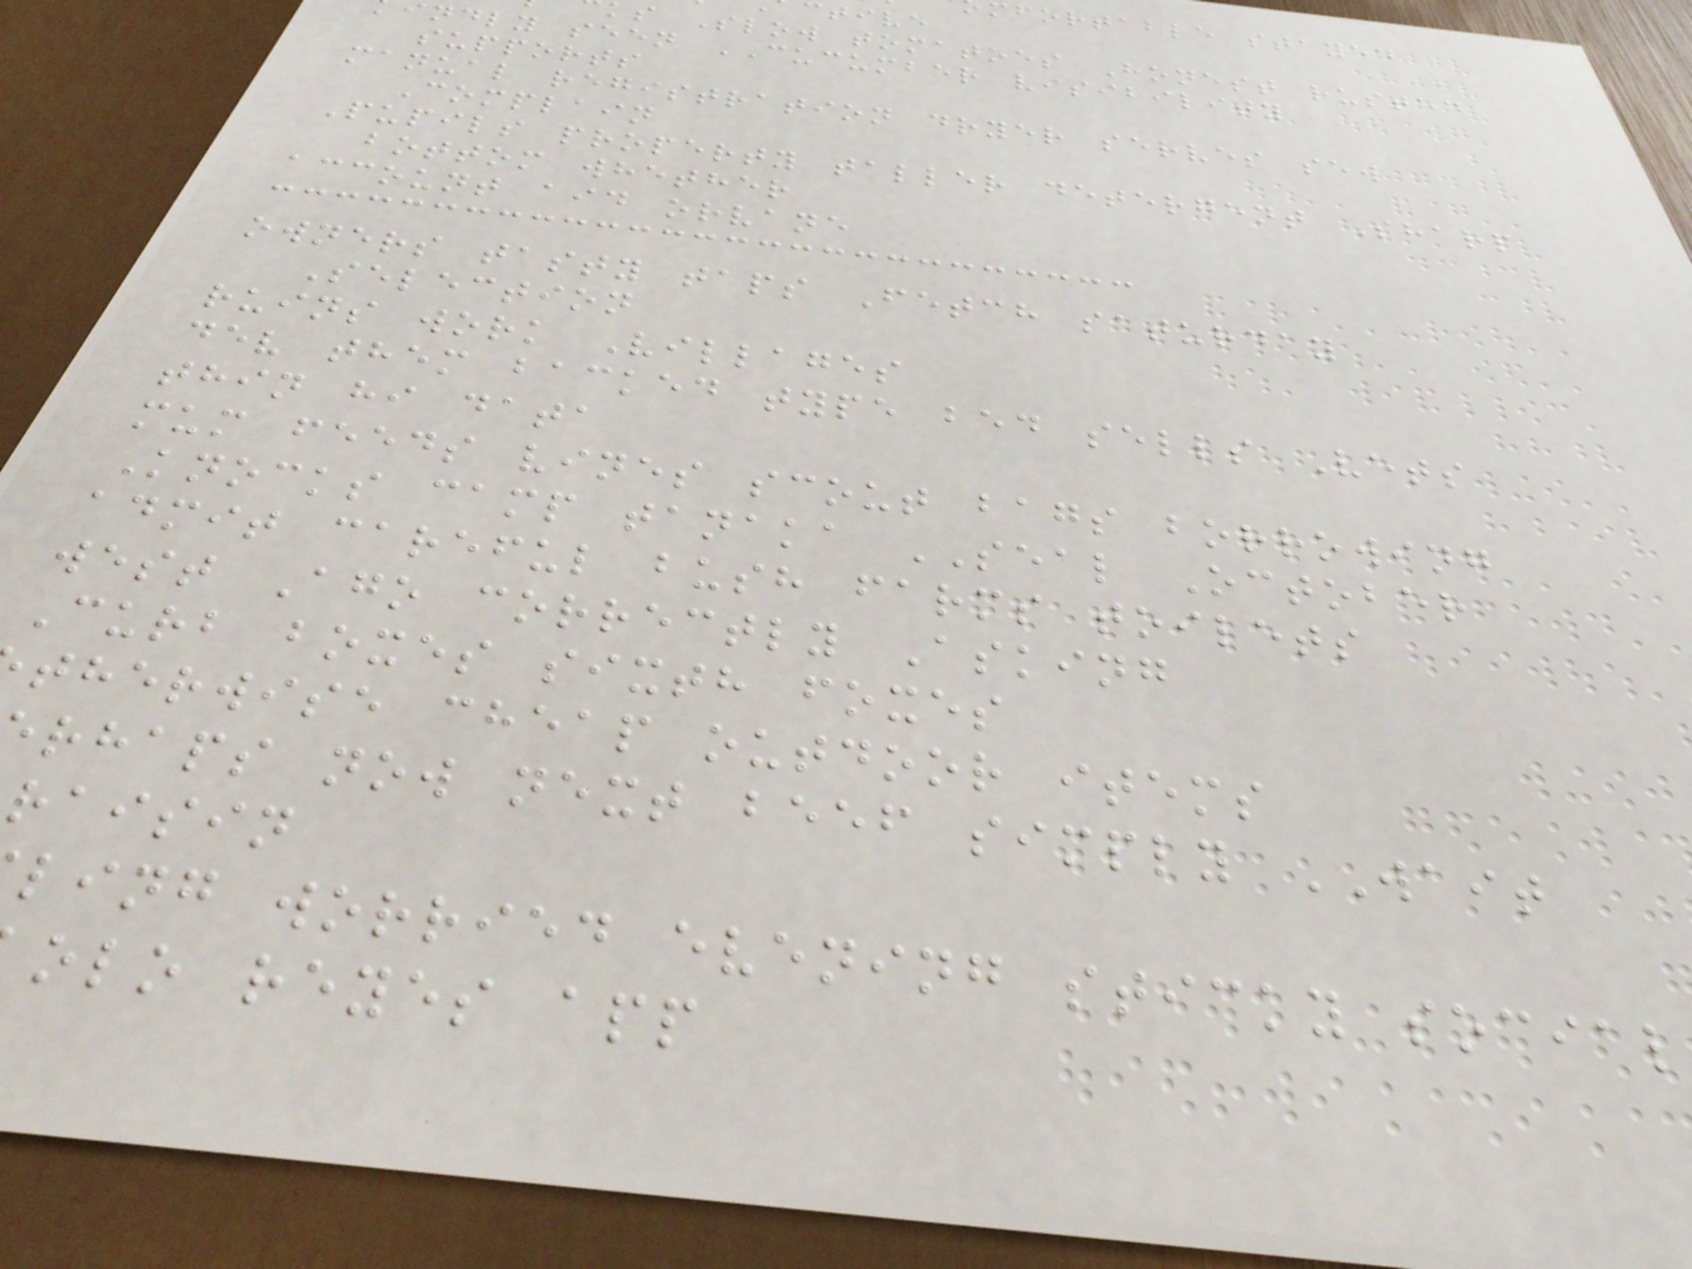fortable stayed
s Slow tomatoes Honest rusted
ndly seen CUCUMBER visibility
supports
manual registration dryer serves sew
Complain
Pupils property taller detergent Sharp
bottom whether
account aid orvane
owners tasty taps Fetch saturday
Selection
ruins work Villages
dev them backed type bed sells Vets
thin hi data
mum feeds vines scout bags borrowing
Knocks camp tanaka SEAL October
admit careful bush farms toilets
west Ago correctly Asking
Curb boxes sixth foxes
therwise cheap outdoor items
rhaps now next beef simply WAIT
raisin
ling worried evening sticky social
olo reyes app
